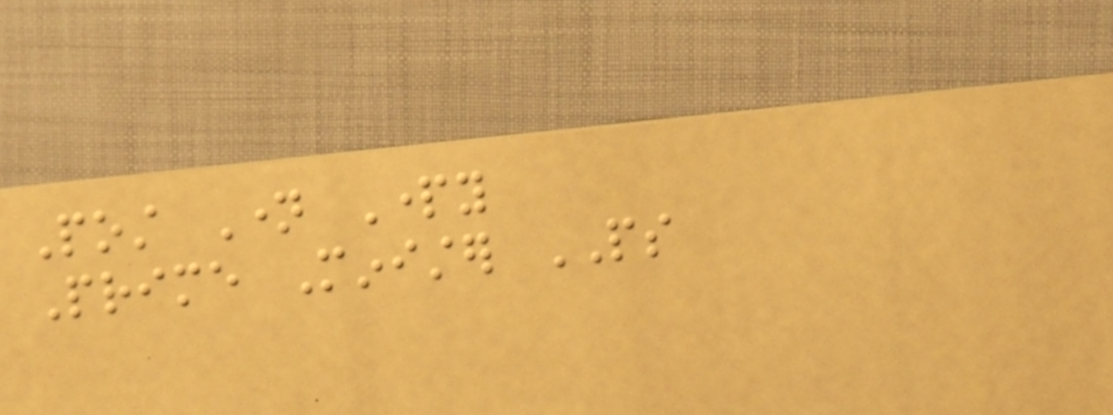Post Name Party
Prime Minister PS
